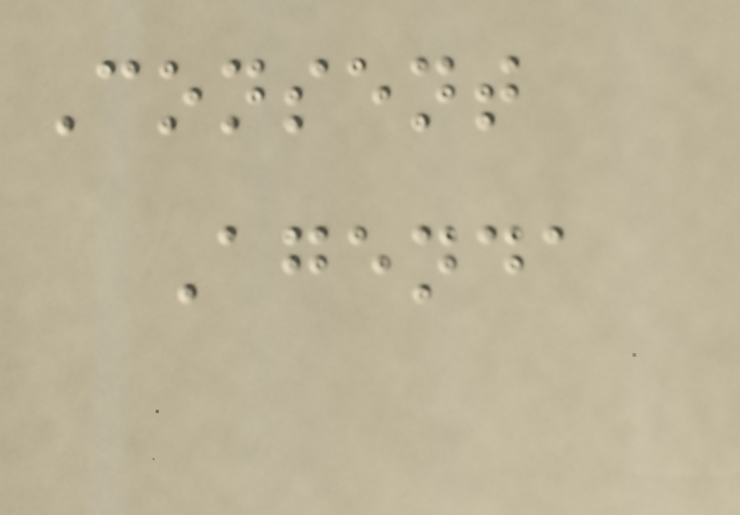Consent
Agenda
